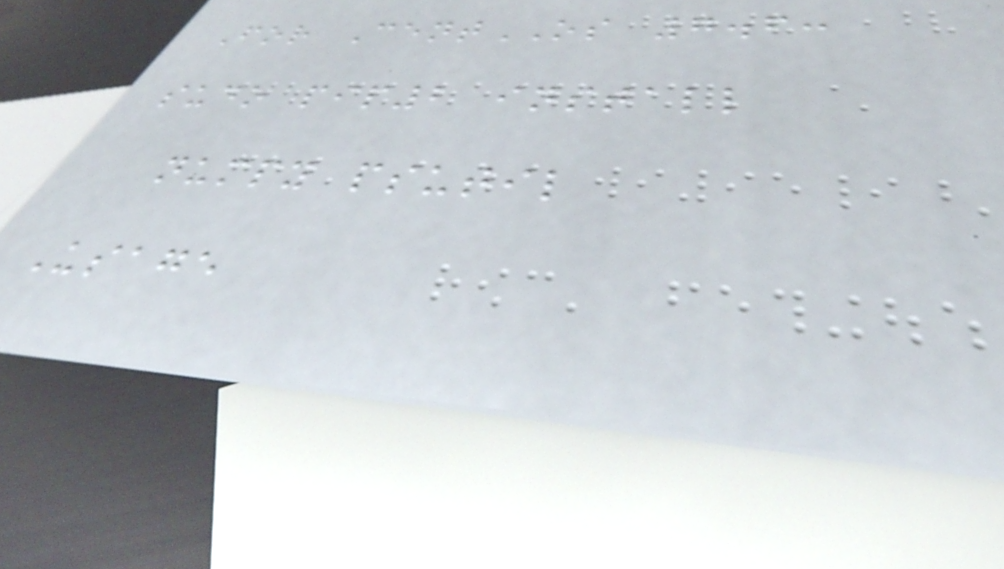For CentOS 7.6:
sudo pip2 install
numpy psutil
Usage
